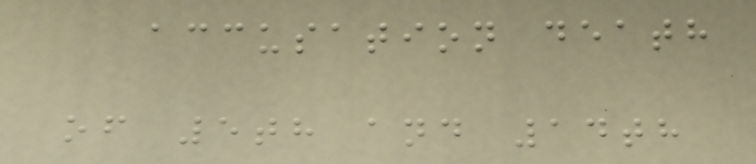accusation death
of 5th and 14th
